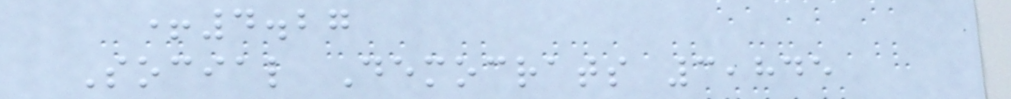+4.27
Social Democrats 3,845
